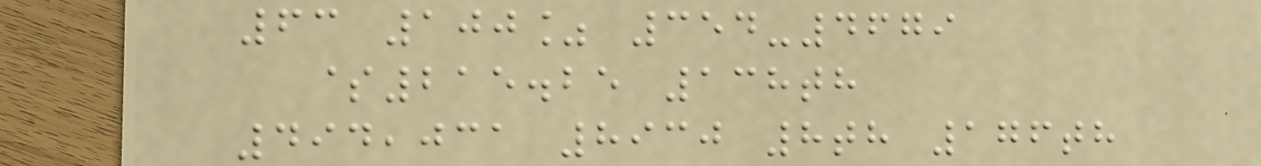63 100% 354-4679
$215.25 138th
494,031 8930 8th 176th
